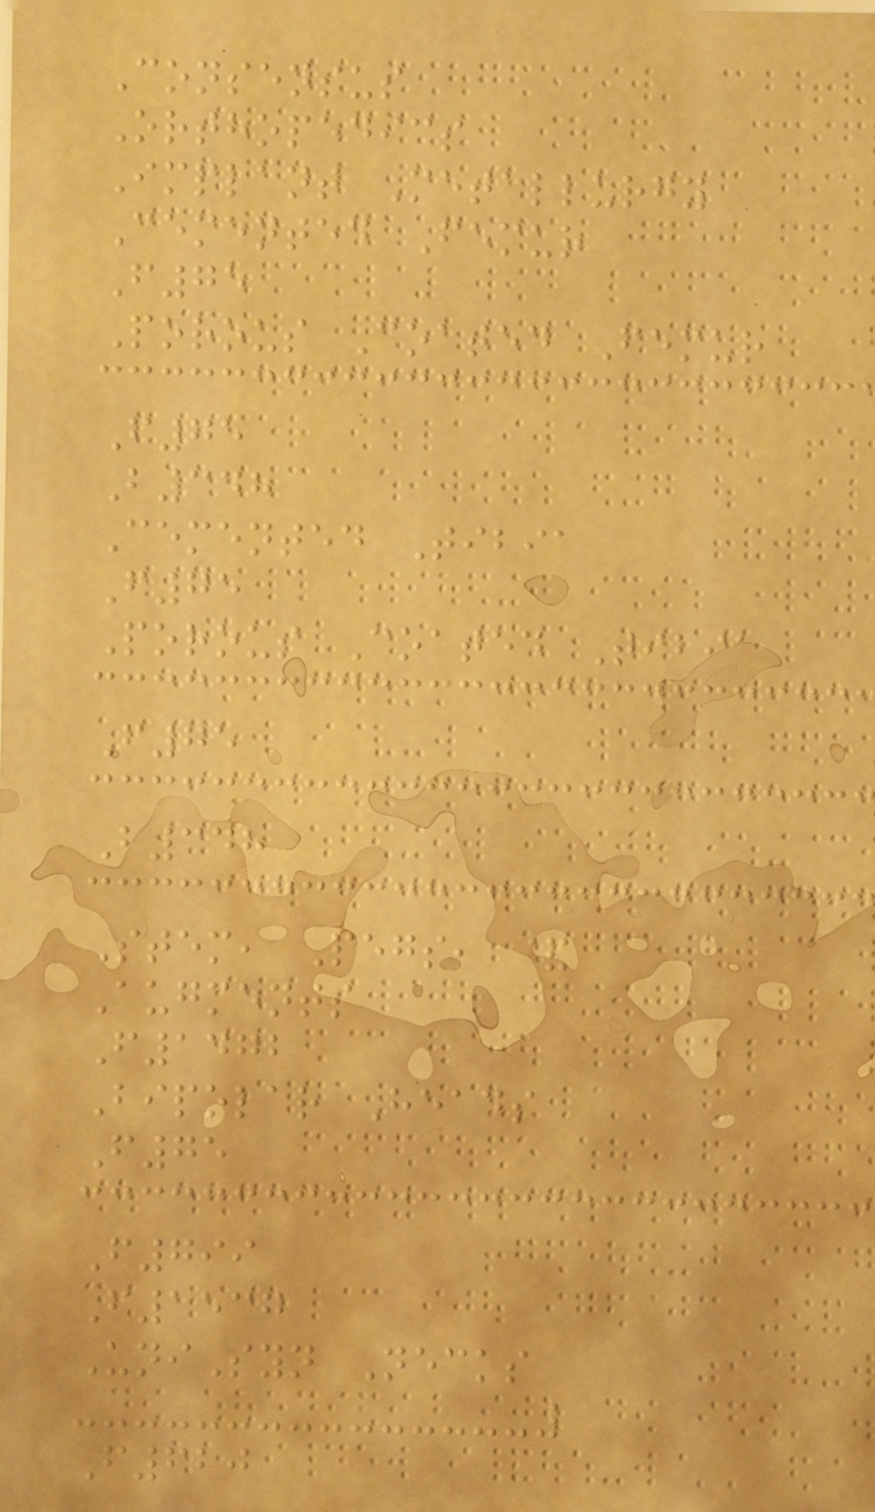Consensus
Orthopedics
Implant Metallurgy
Cemented Femur
F75
Porous Coated Femur
F75
B348
Cemented Tibia
F75
Porous Coated Tibia
F75
B348
Stem, Pegs, &
Augments
F1472
Bipolar Heads
F75
F799
F1537
UniSyn Necks
F620
